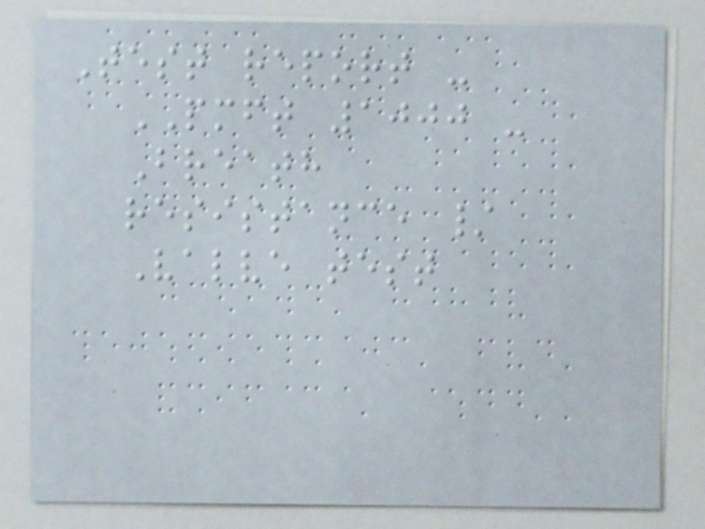Test report -
PMFT 1000 -
Breath
resistance /
Valve test
